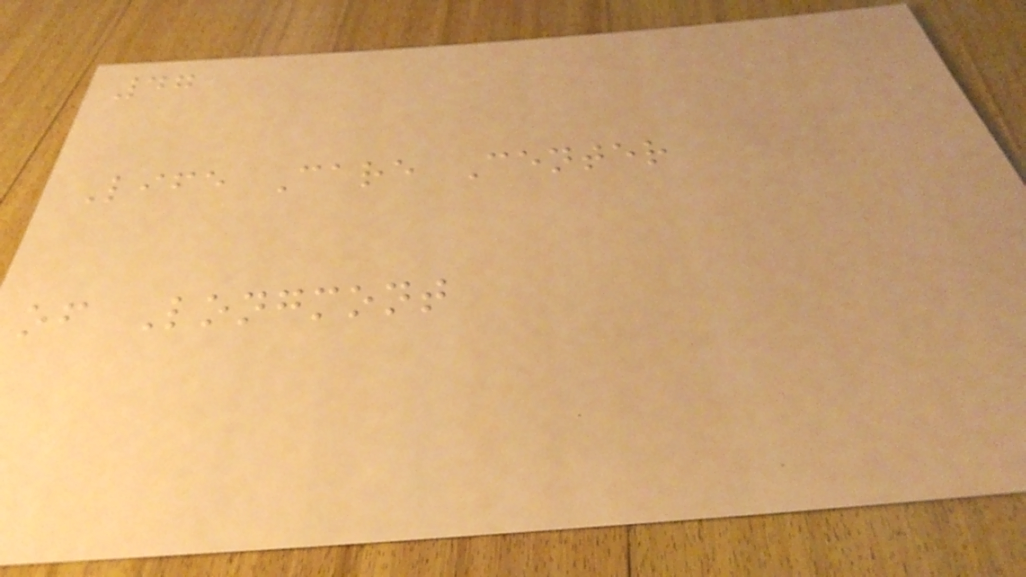47
Life Care Center
of Longmont
